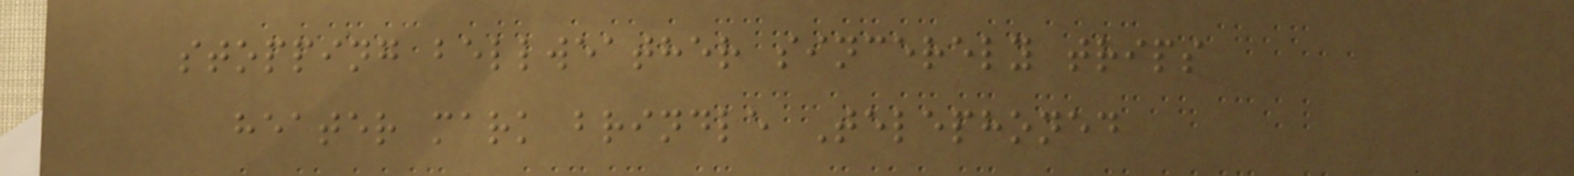stopping bellweather sincerely trips
heater mark brindle Telephoned
